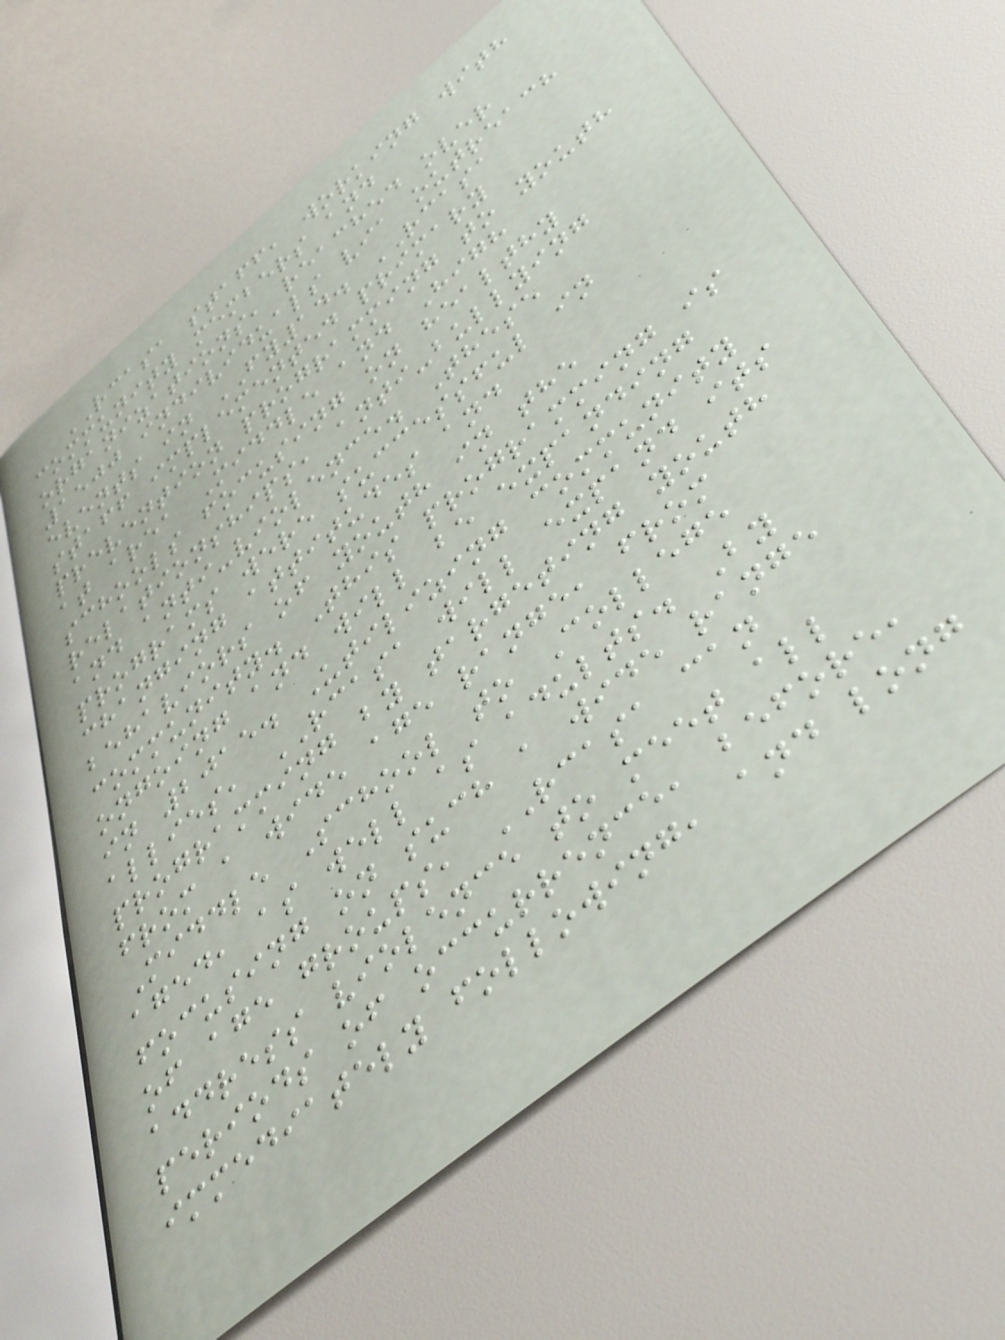RCASA staff, working with
community members and
organizations, reached over
1500 individuals via outreach
events in FY14. RCASA
staff implemented primary
prevention programming to youth
at area Middle and High
schools focusing on healthy
relationships, anti-bullying
and anti-violence. These
programs were successful in
changing attitudes and
behaviors of youth in the
community. This programming is
ongoing and will be expanding
in 2015. Utilizing community
allies, RCASA will expand its
programming by targeting youth
from a wide age range, from
Middle School to College
aged, as well as adults. By
focusing on such a wide range
of age groups, RCASA can
address violence to meet all
periods of occurrence, before,
immediately following, and long
